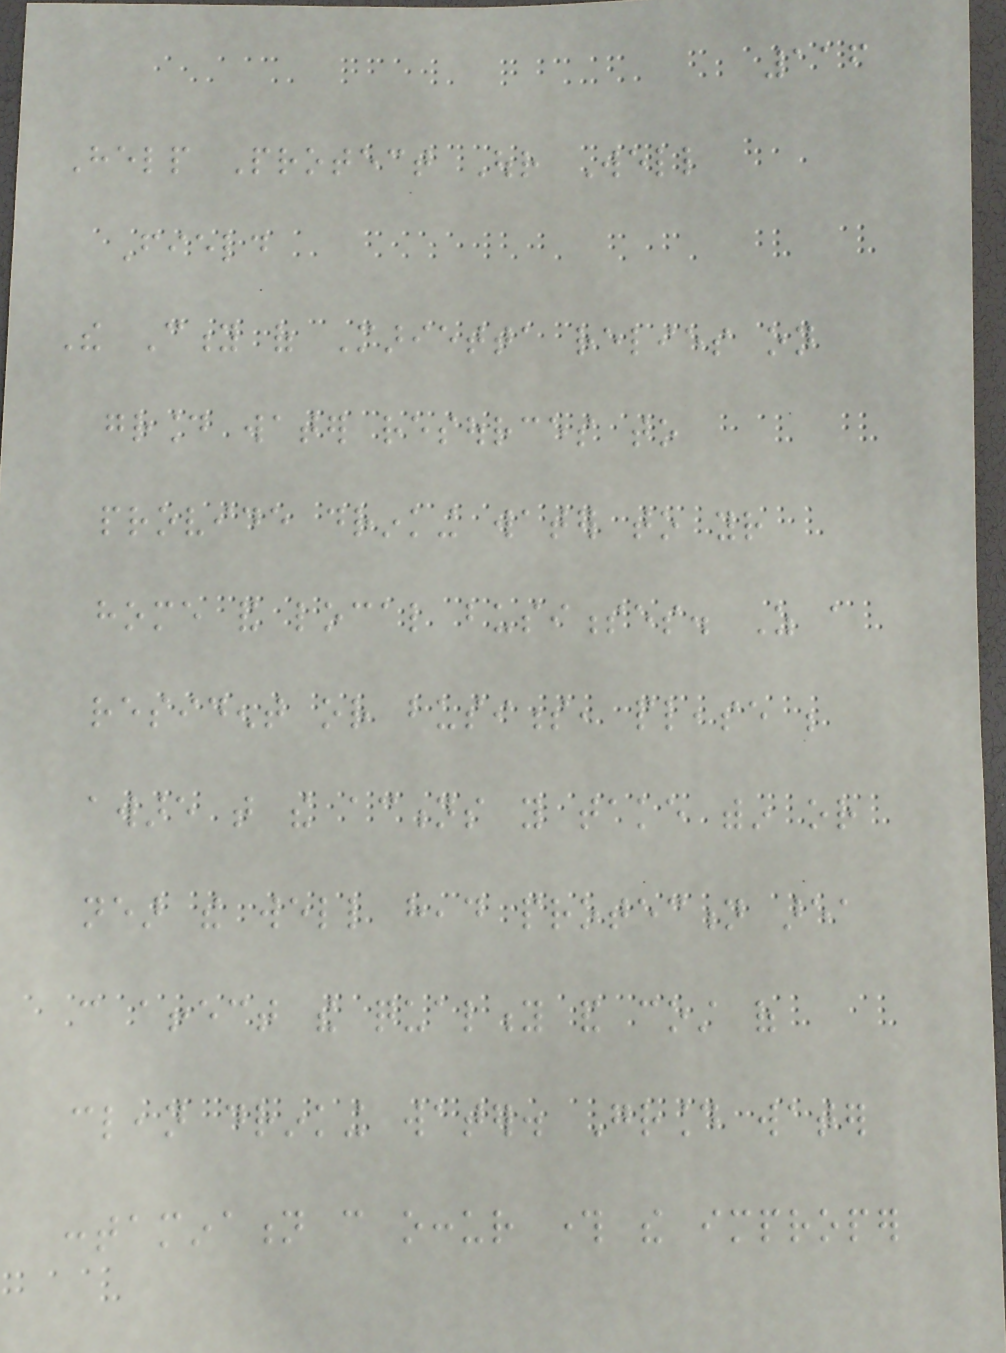116
Help Protect Our Well
Field
The City of Marietta relies on
ground water resources to
provide drinking water to your
home and local businesses. As a
resident or business, please be
aware that the actions you take within or
near the well head protection area
can affect the quality and cost of
clean drinking water. Ground water
contamination can occur through the improper
